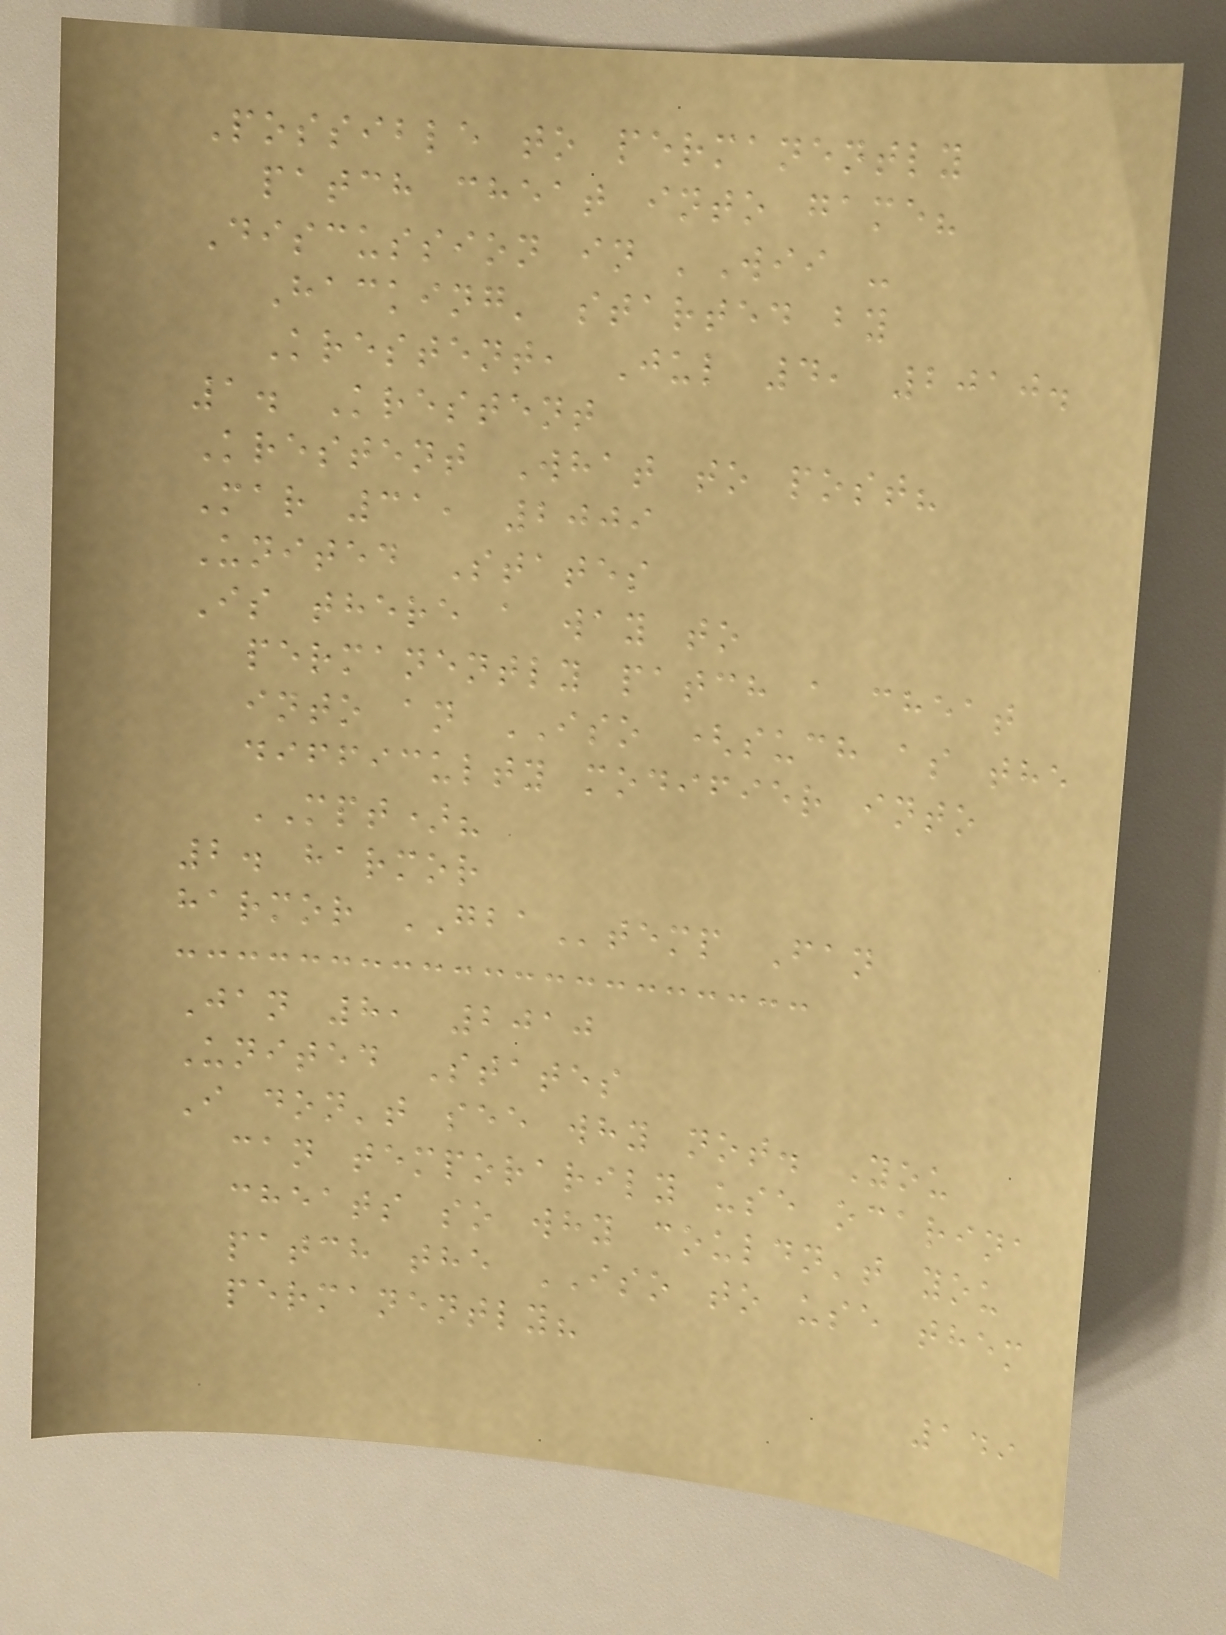Possible to permanently
patch cheat into game?
Discussion in 'Wii -
Hacking' started by
Krestent, Jul 4, 2010.
1. Krestent
Krestent What to post?
Mar 31, 2009
United States
Is there a way to
permanently patch a cheat
into an ISO (such as the
difficulty modifier into
MPT)?
2. harmor
harmor GBAtemp Fan
Jan 8, 2010
United States
I don't see why not. You
can temporarily use ocarina
cheats so why couldn't you
patch the ISO to use them
permanently?
149
